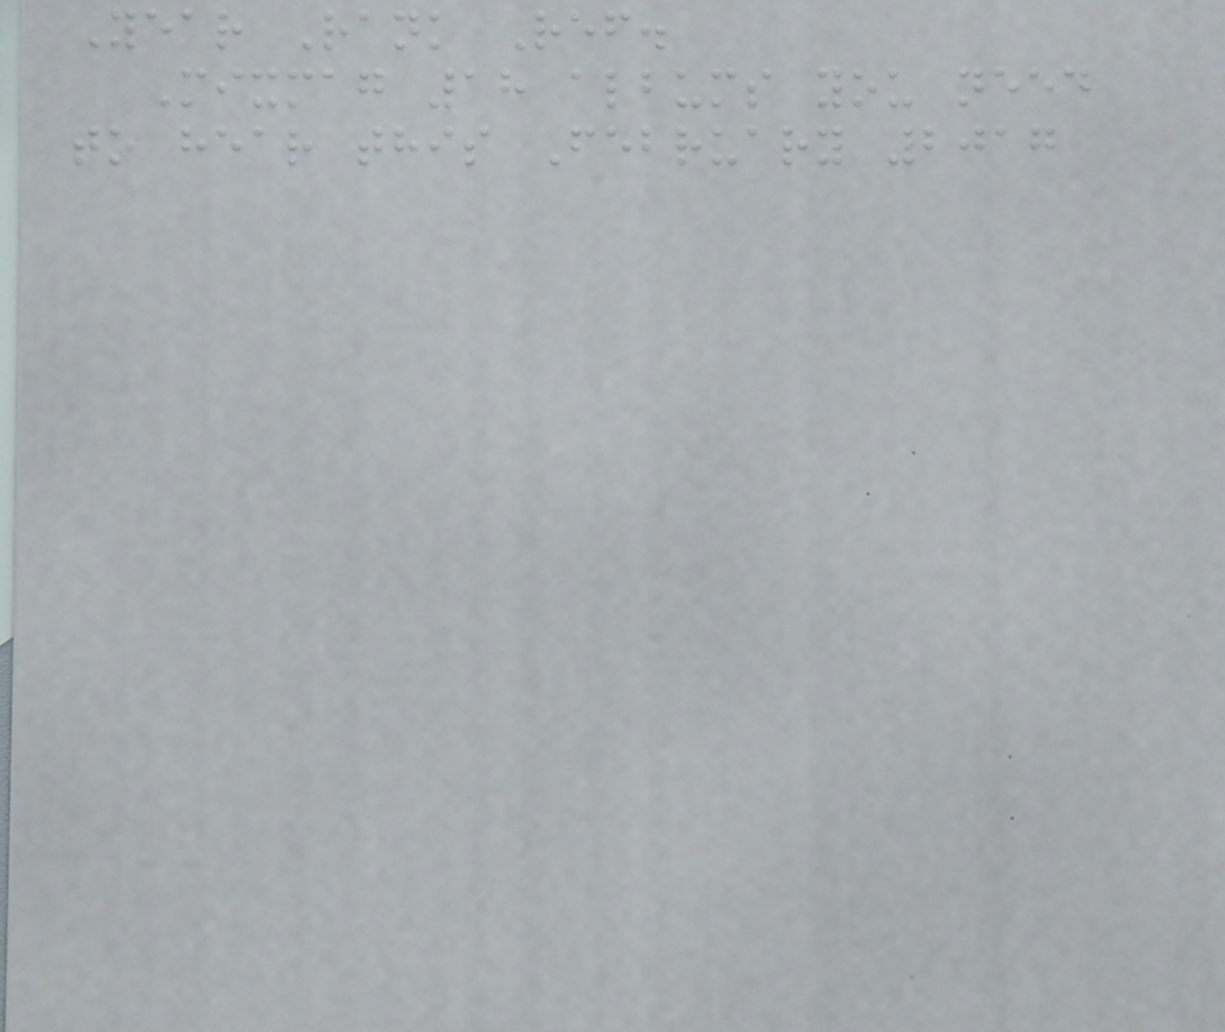Year Rank Ref.
Mixmag 18 albums you need
to hear this February 2017
